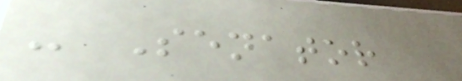- Senator
